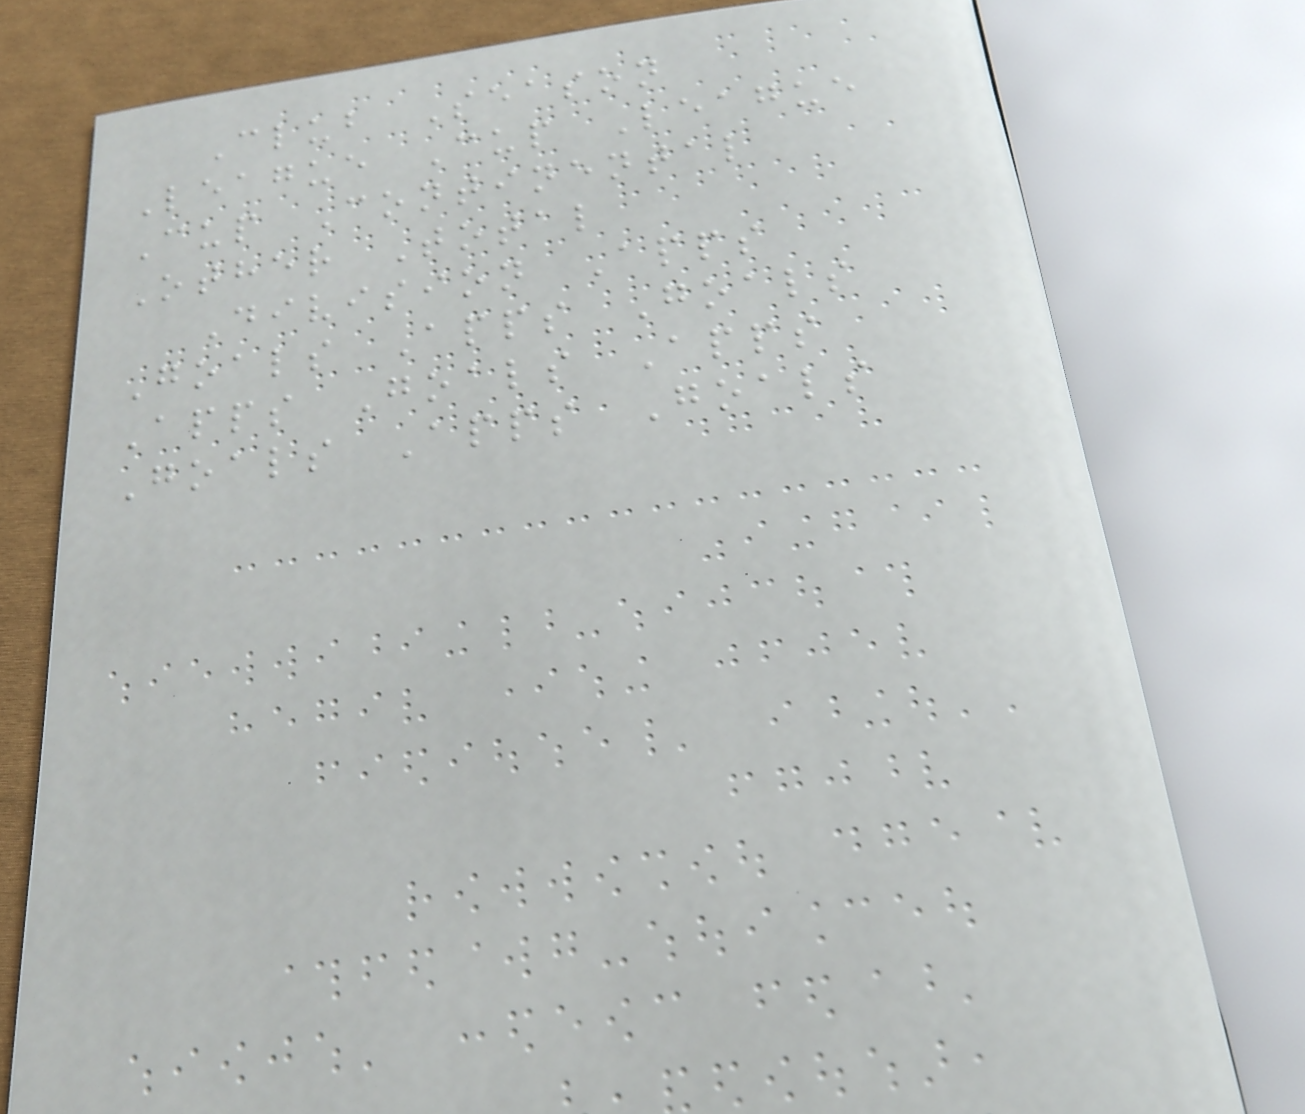Club Season
League Cup League
Cup Continental
Other Total
Division Apps
Goals Apps Goals
Apps Goals Apps
Goals Apps Goals
